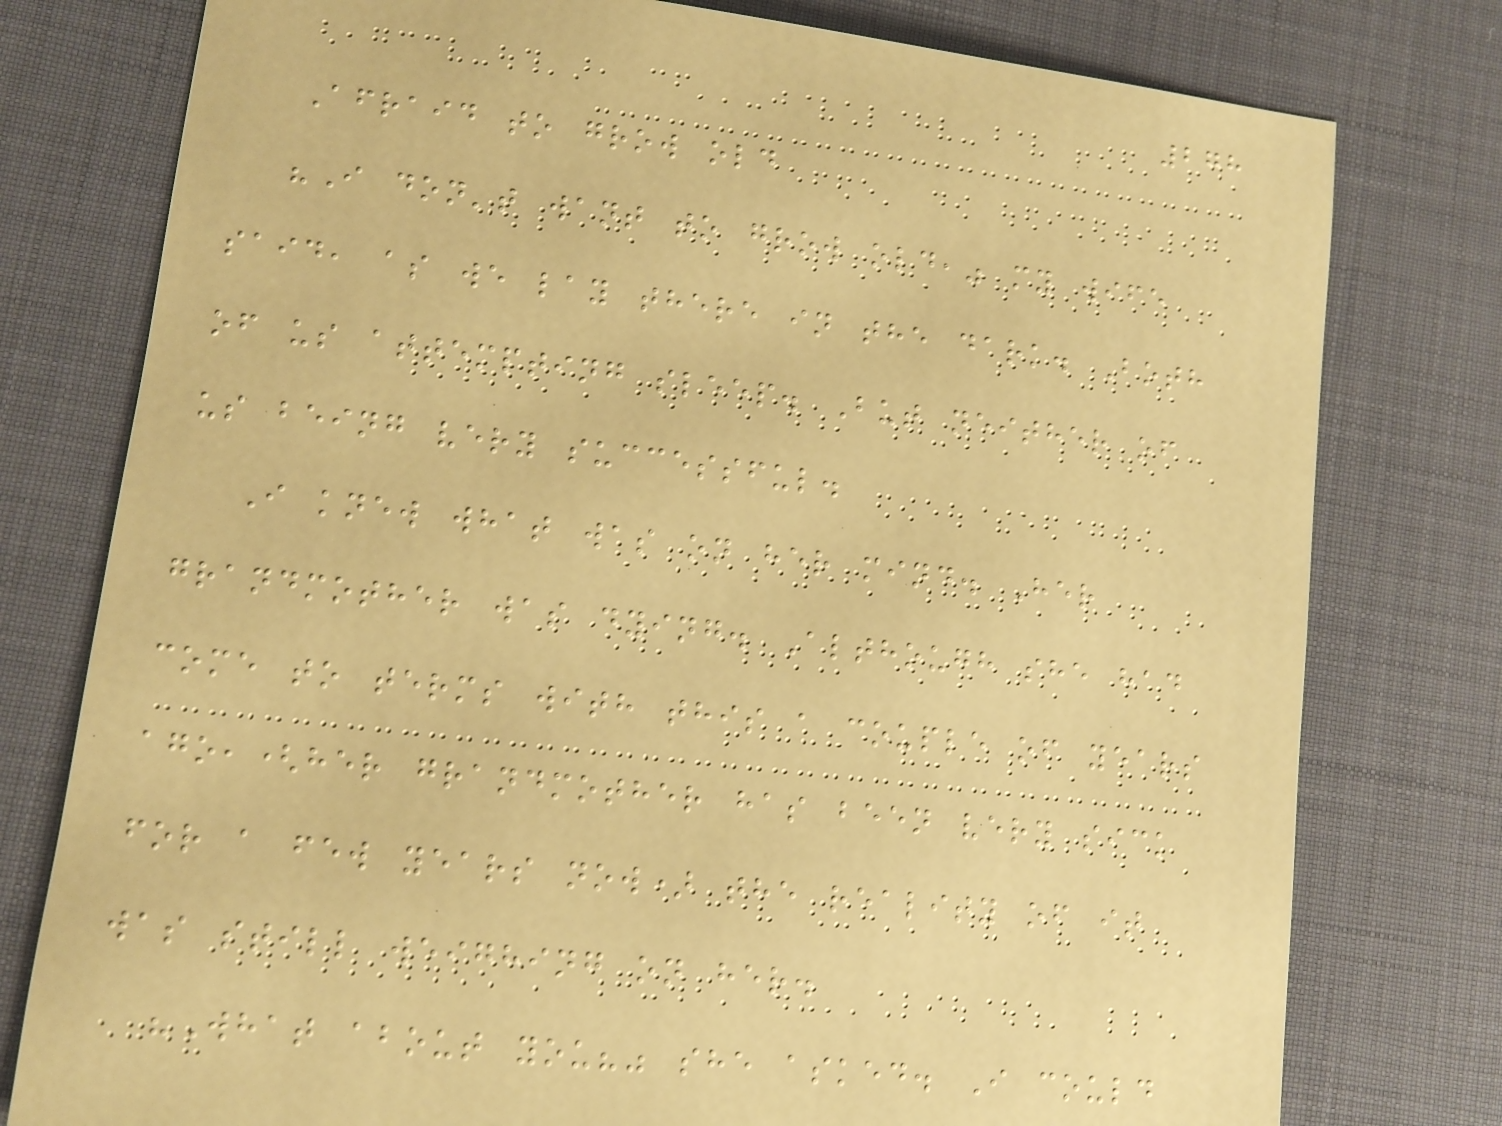278
Afraid to grow old
"I don't want to grow old," my wife
said, as we lay there in the dark. Both
of us attempting sleep. But neither of
us being very successful.
I knew what was on her mind. Her
grandmother was dying. Although she had
come to terms with this a couple of years
ago,(her grandmother has been very sick
for a few years now) the reality of it
was still weighing on her.
"What about you?" she asked. I could
